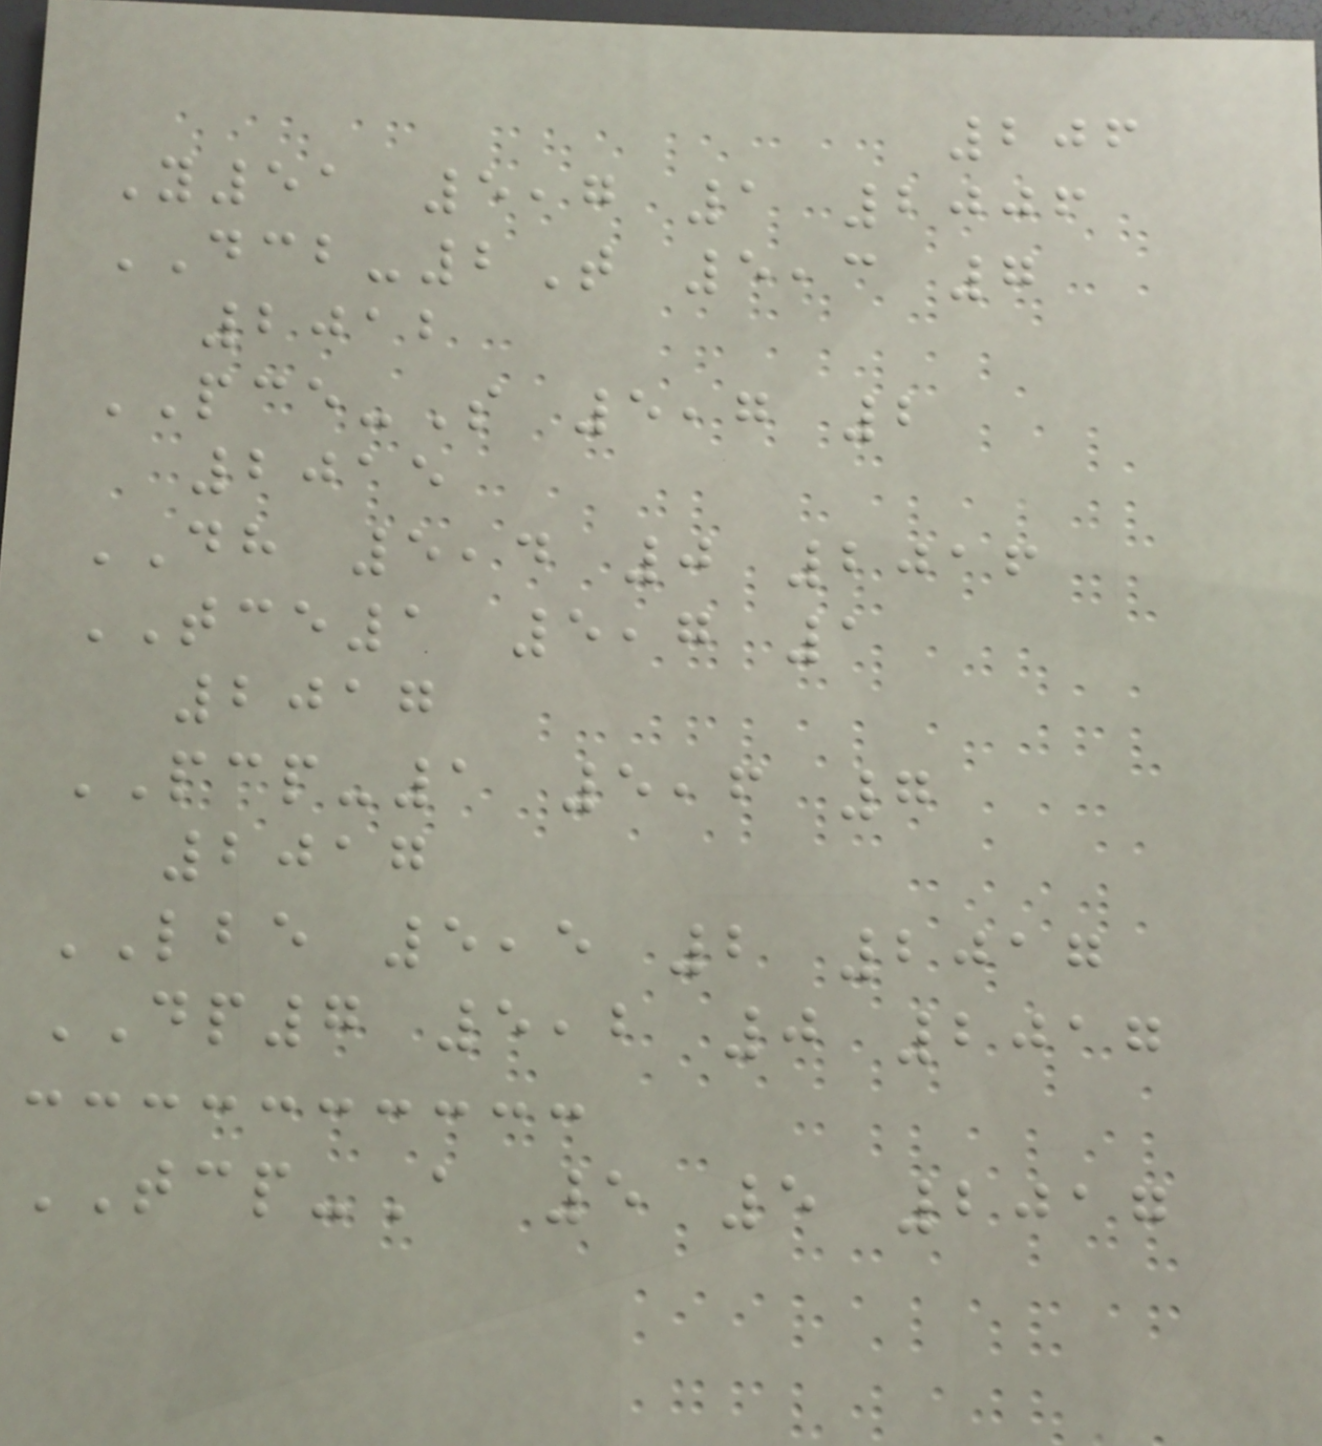206
Y51 5,7 1 2006
DCB-2T 5,3 7
2012
PCE-S 5,7 2
2015
DH 5,4 0 2016
TCE1 5,7 1
2017
PCP-1 5,6 7
2017
LBE 5,5 2 2017
DP7 5,2 0 2017
TCP-A 5 5 2017
